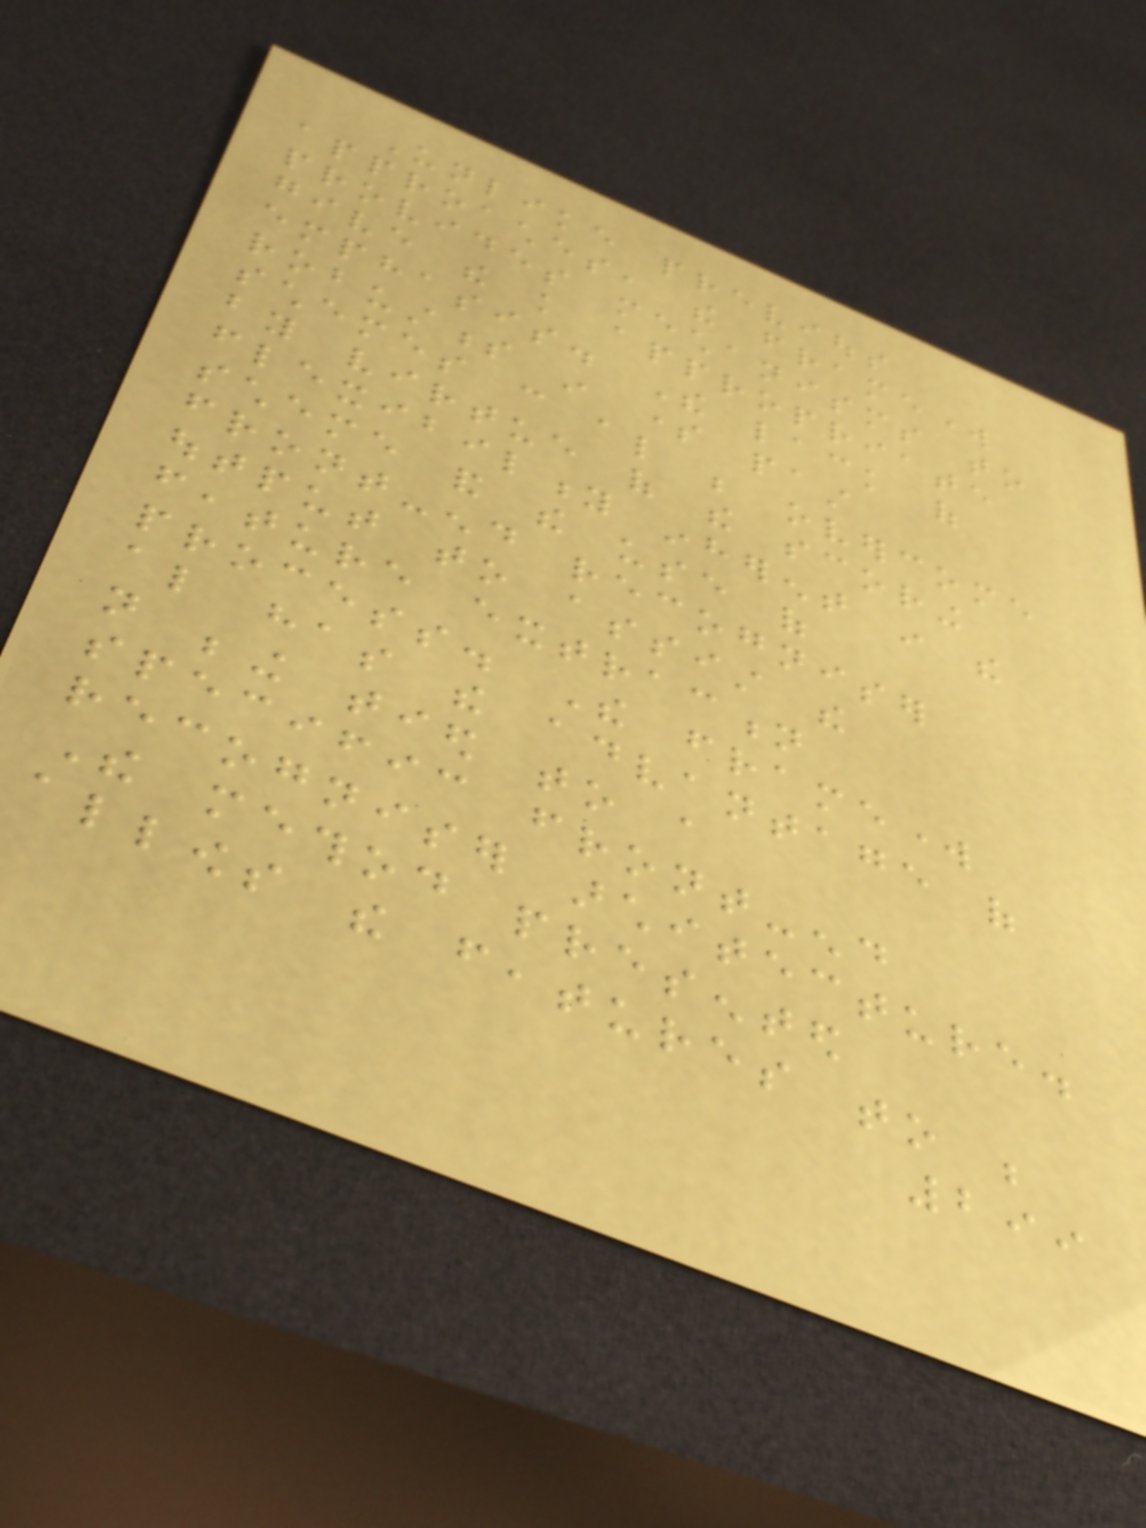Unlike previous
approaches, the framework
provides mechanisms to
give the knowledge appropriate
emphasis. The lack of
robustness in some past
schemes can also be overcome
by virtue of the scoring
flexibility inherent in the
scheme and the use of
front-end recogniser
output to assist the
feature extraction
process. The framework
also has the advantage of
not being tied to a
specific front-end
recogniser architecture.
The method presented
allows the features to be
299
